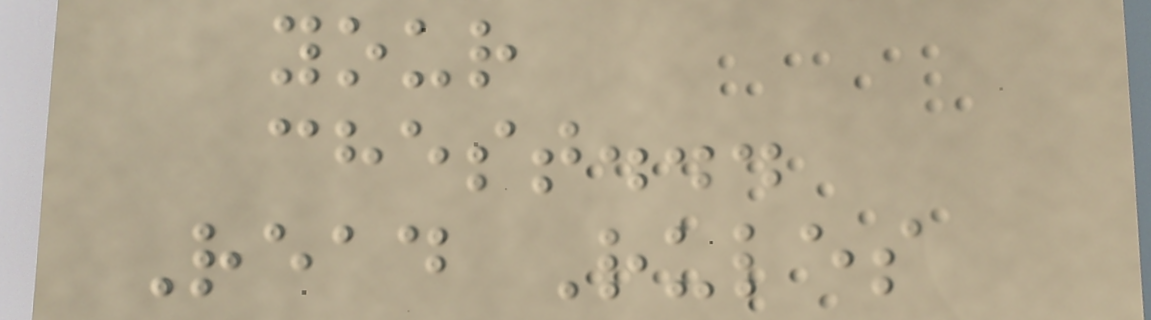your
chest...
Read Rules
